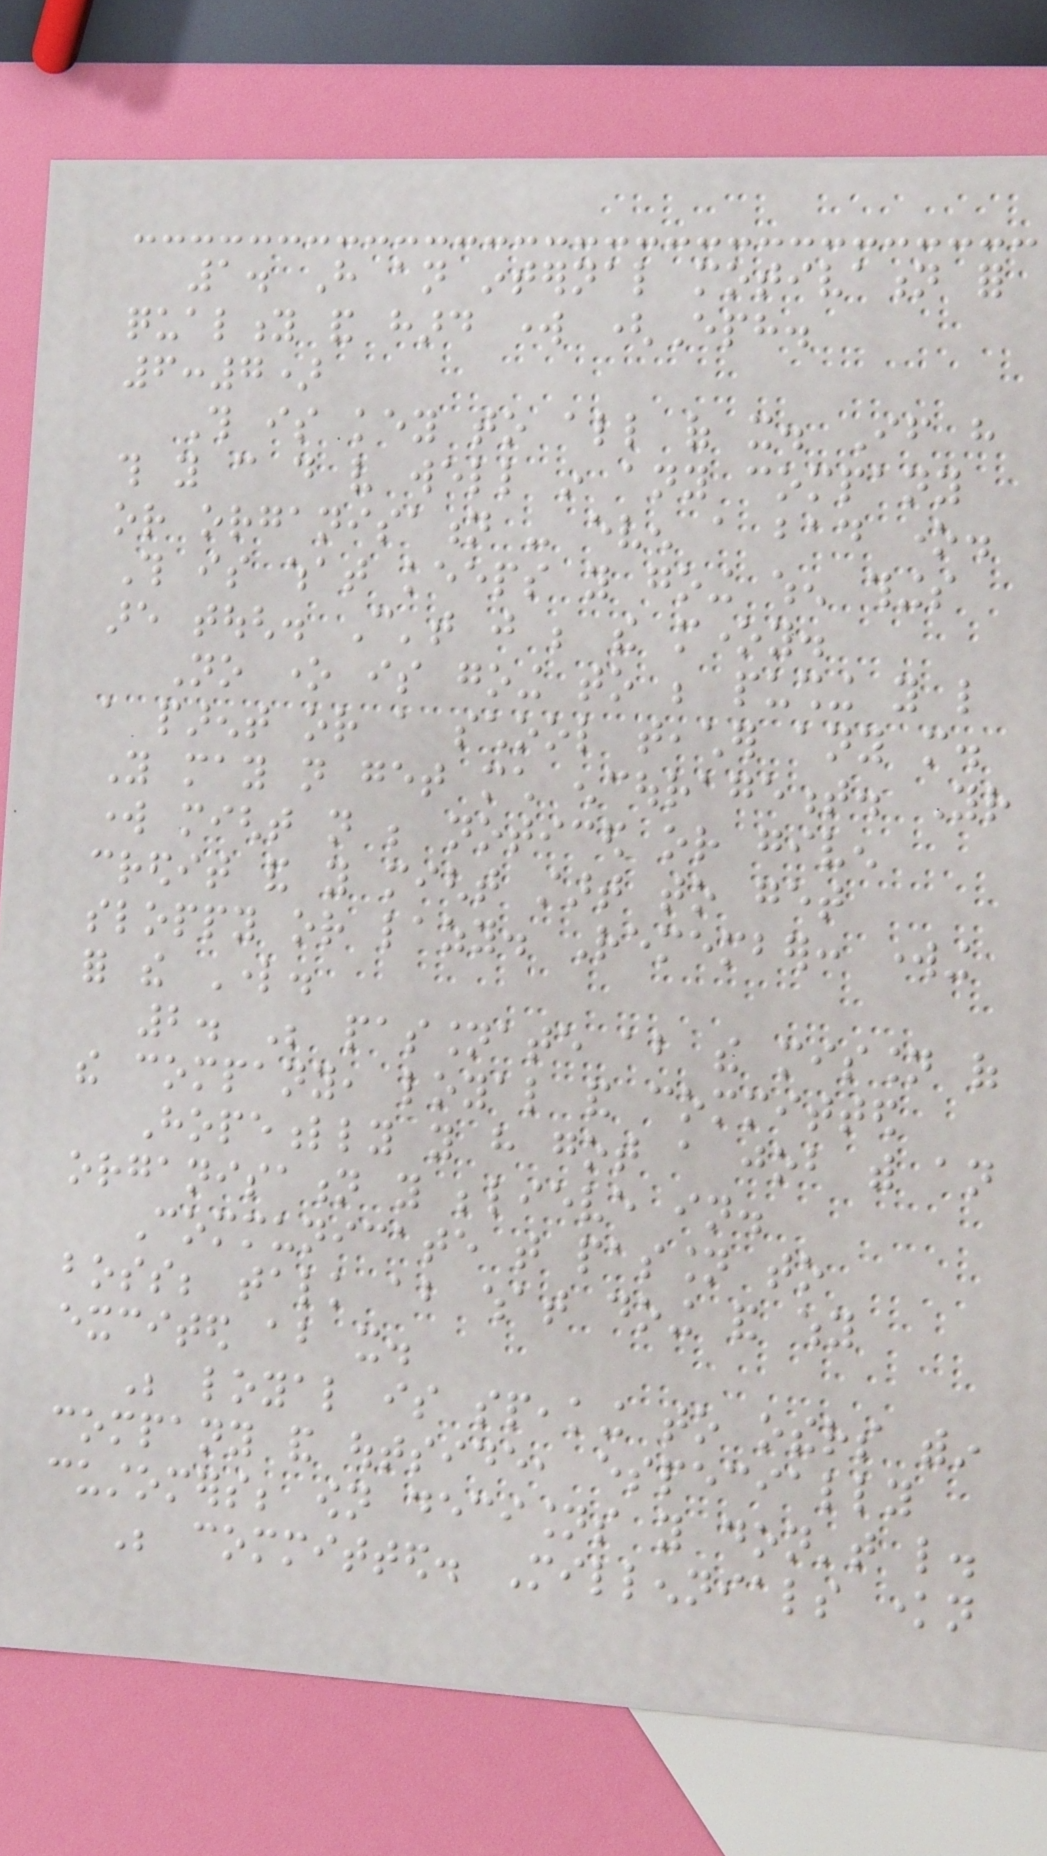1. Have an internal motivation for
quality and hard work (Eph.
6:7)
This is key to all of it. If have
this you can do very well in any company
or organisation - even a bad one.
This is what keeps you going when things
are tough. Can't just be the money.
No one is going to be pushing you like
a parent or a school teacher any more.
You may not get much encouragement. Your
work might not be noticed or given
credit and you might start to get
sloppy or lazy. Remember: working
for the Lord.
2. Be passionate about the mission of
the company, loyal and committed
Hopefully you have got a job with an
organisation you believe in.
Communicate that passion to
boss; talk about what doing and why
excited about it.
Be loyal is speaking to others within
company and outside, especially
customers; own decisions you don't like.
Be committed. Millennials known
